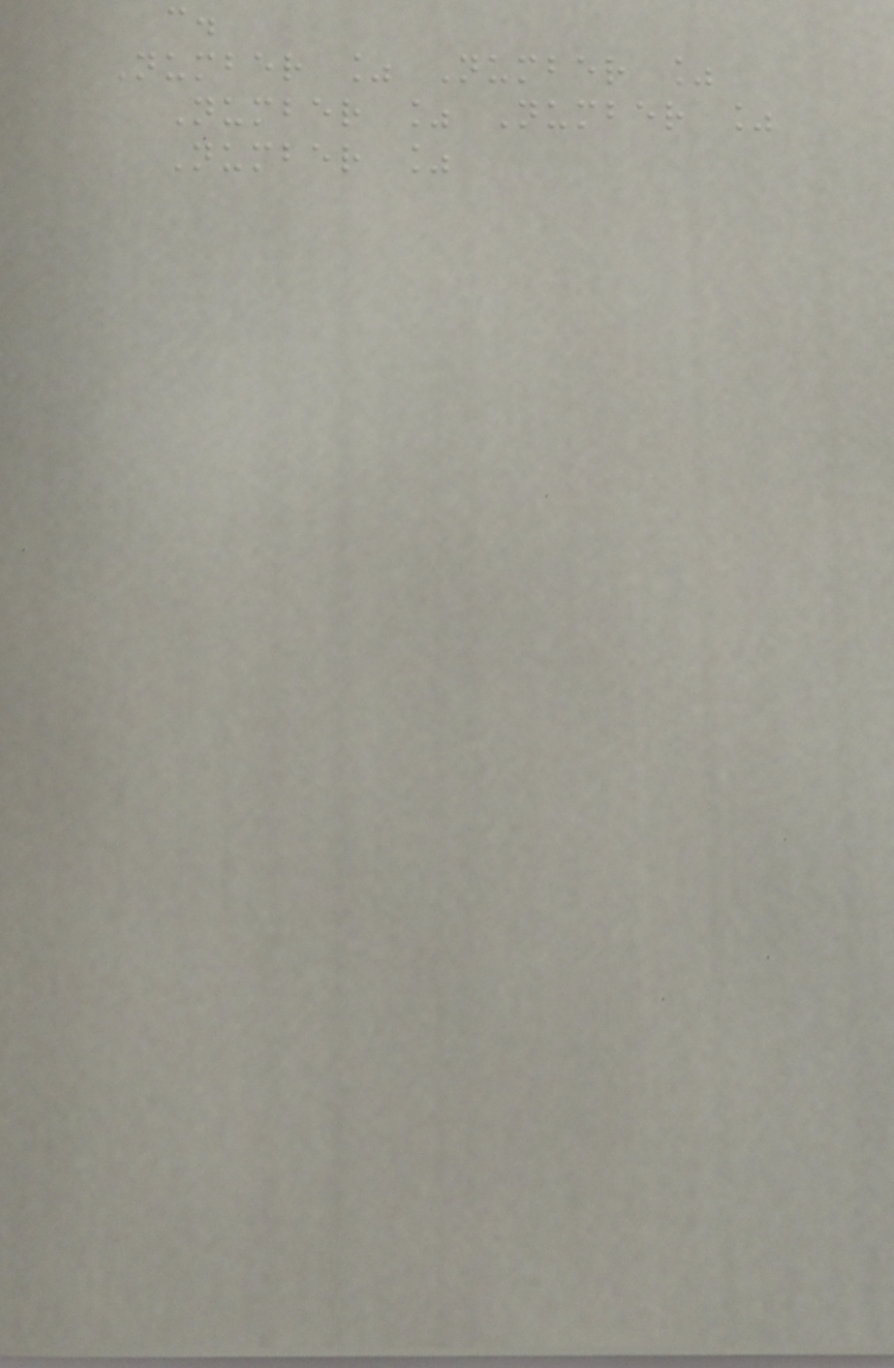c.
Number % Number %
Number % Number %
Number %
